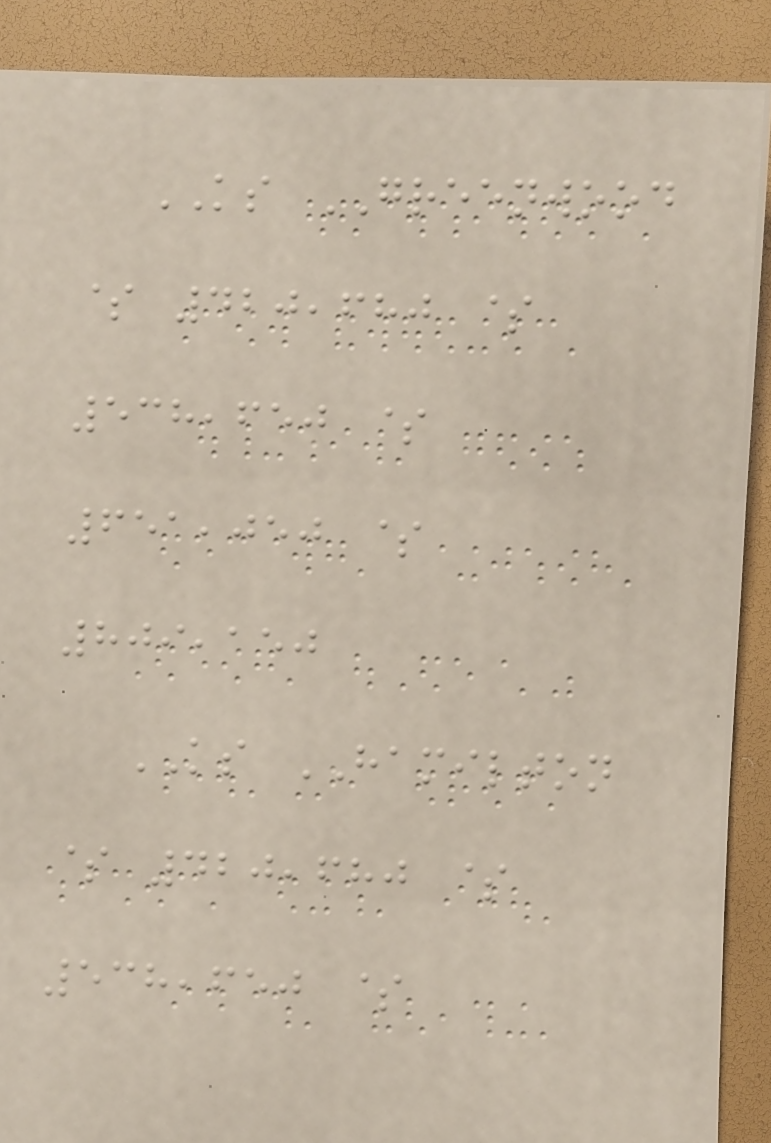KS GREENWOOD
$ 420,680 $
538,650 $
651,050 $
809,150
KS HAMILTON
$ 420,680 $
538,650 $
